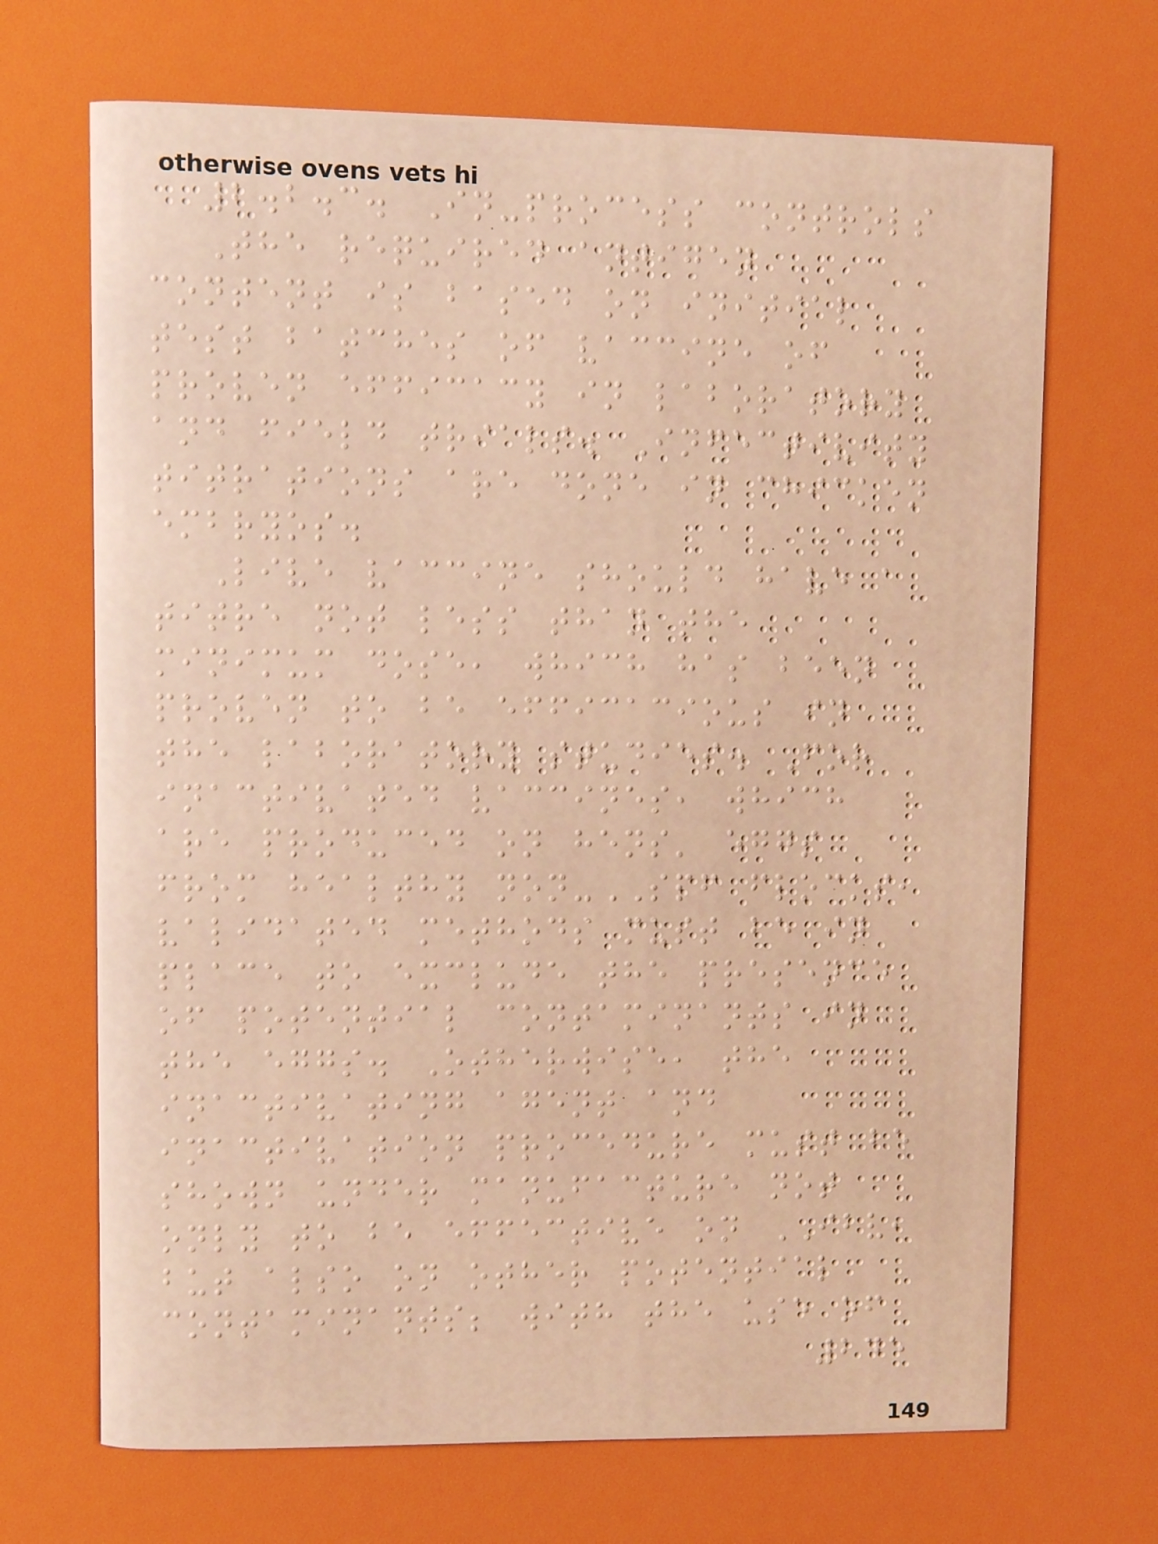2.2.3. In-process controls
The required antigen
content is based on initial
test batches of vaccine of
proven efficacy in laboratory
and field trials. Infectivity
titrations are done in chicken
embryos.
Live vaccine should have a
titre not less than the
minimum dose, which has been
proven to be efficacious in
the laboratory studies. For
inactivated vaccines, which
are produced on hens' eggs
from healthy non-SPF flocks,
validated methods must be in
place to exclude the presence
of potential contaminants in
the eggs. Otherwise, the
inactivating agent and
inactivation procedure must be
shown under manufacture not
only to be effective on IBV,
but also on other potential
contaminants; with the use of
245
